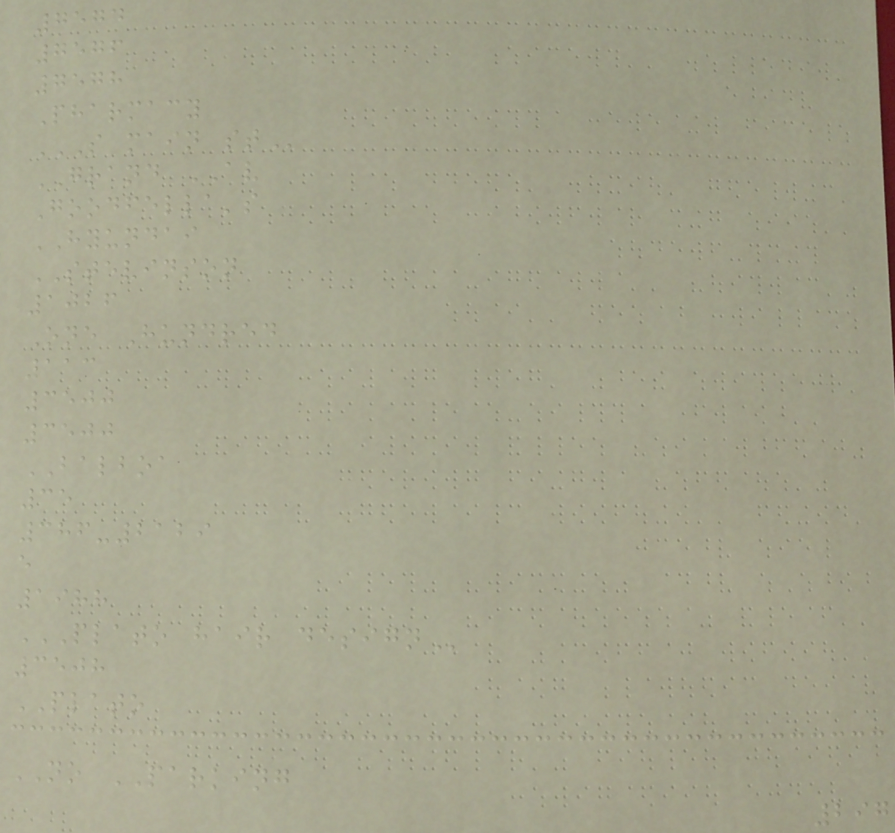7574
7576
7578
Pharmacy
S MAIN ST
GRAND AV
Goodfella's
HYUNDAI
STEVINSON
1026
One Hundred
113
3500
3500
BALBOA
35
386-2129
e
1988
PLATO HAIR DESIGN
3508
PLATO
NO PARKING
297
